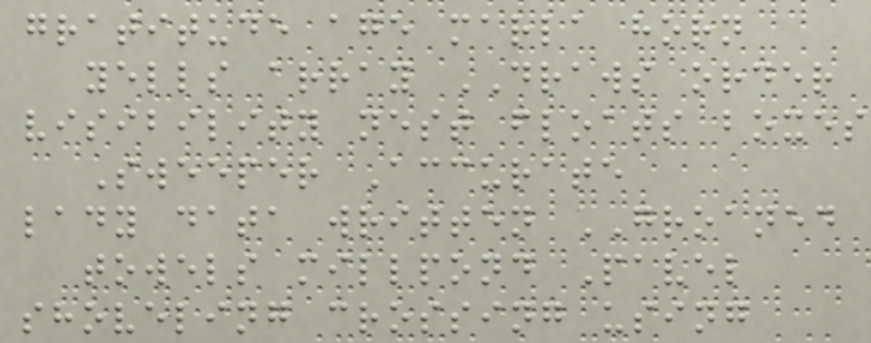gratitude age marla horn
yells array DRAWS order
visibility nest floats boxes
Sweeper Accurate
lady data written GROANED
towels millpond Pavel
shoveling crossing using
